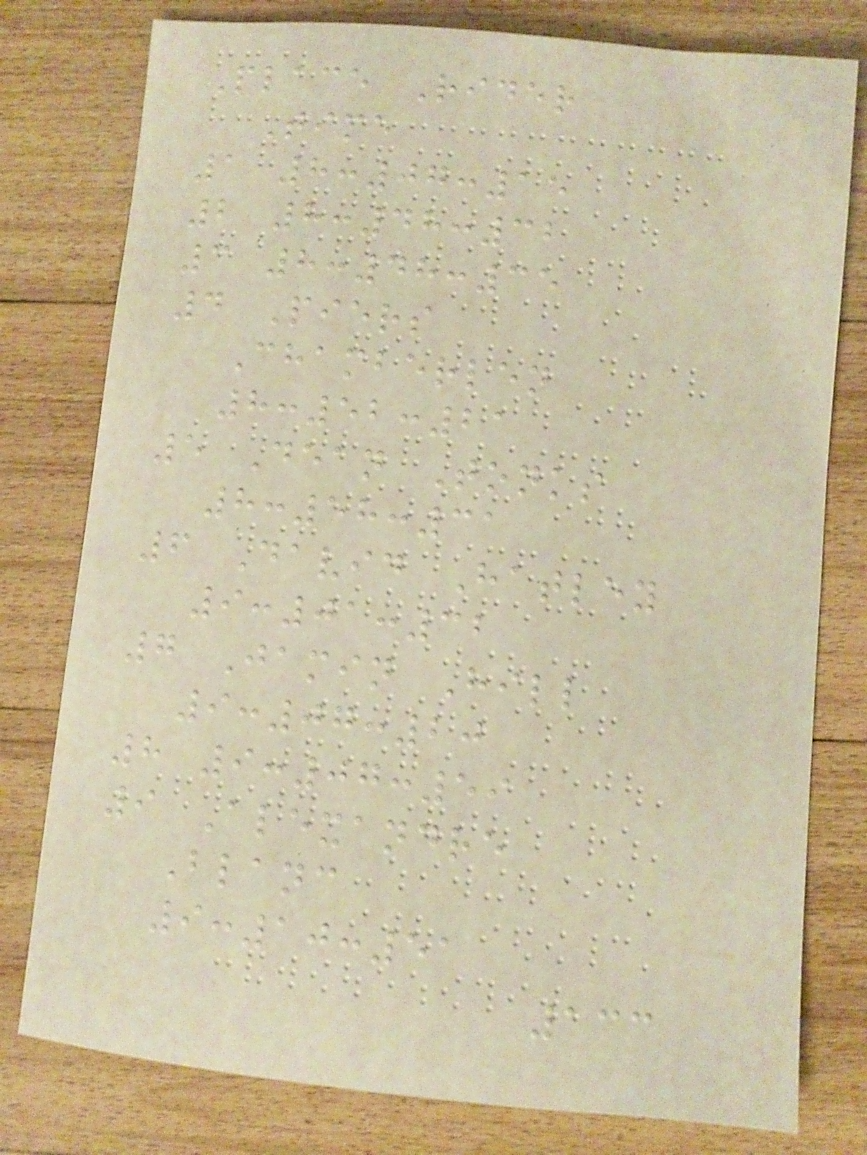Place Rider
Time
1 8:07:15
2 8:48:32
3 8:48:35
4 Piers
Chamberlen
8:52:21
5 Dean Tonks
8:58:31
6 David Hatley
9:01:32
7 Jamin Hill
9:07:20
8 9:07:59
9 Alexandre
Blanc
9:10:51
133
